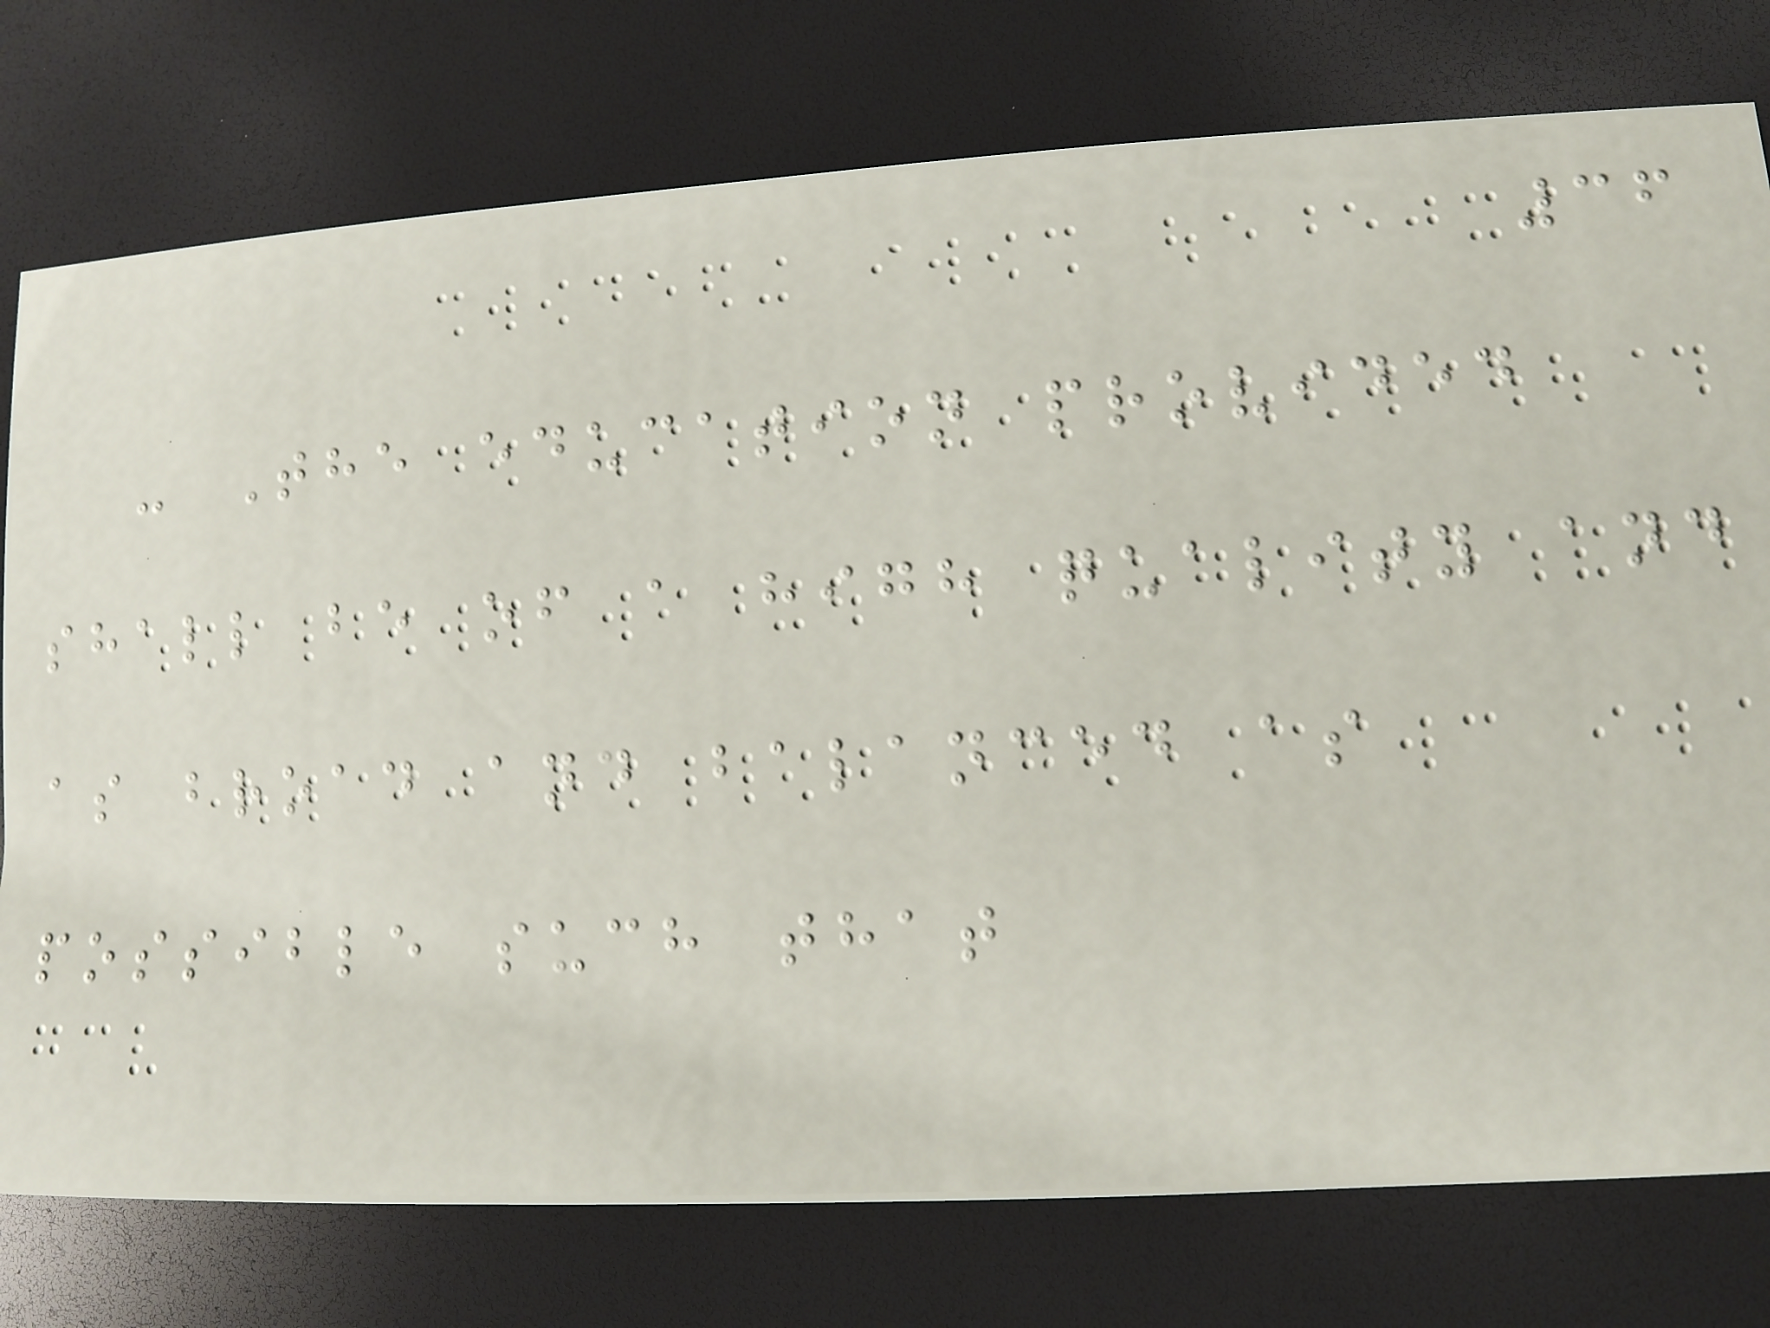36
- The education provided
shall be of a high quality and
as broad and balanced as
possible such that
